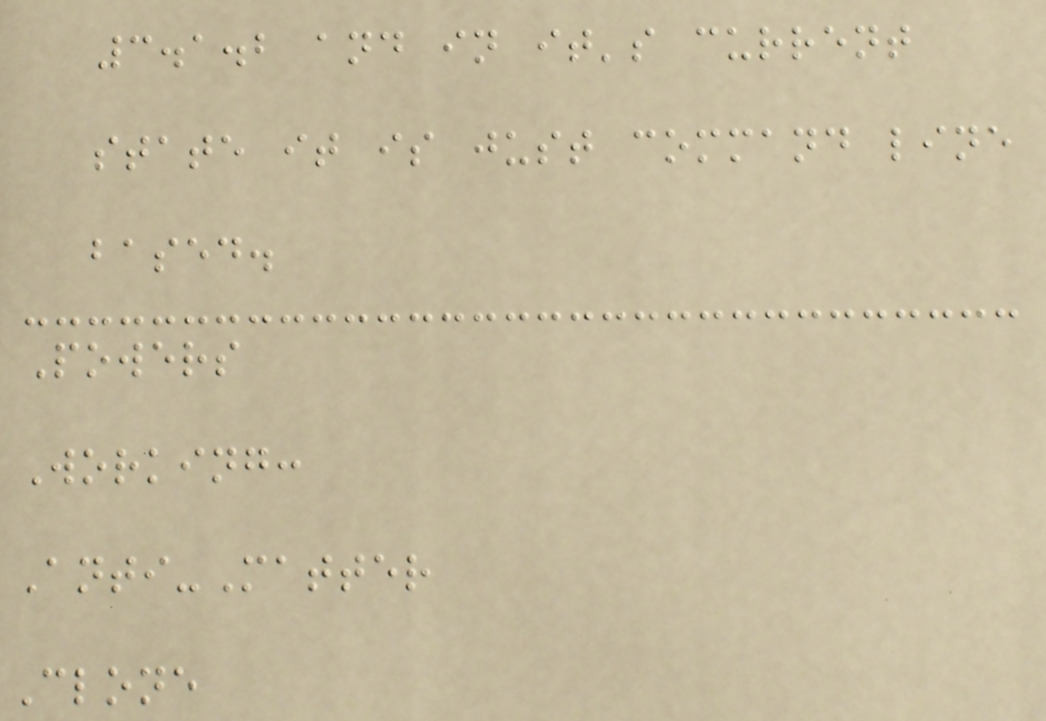3.1.2 and in it's current
state it is just command line
based.
Powers
Working:
Anti-Matter
Clone
